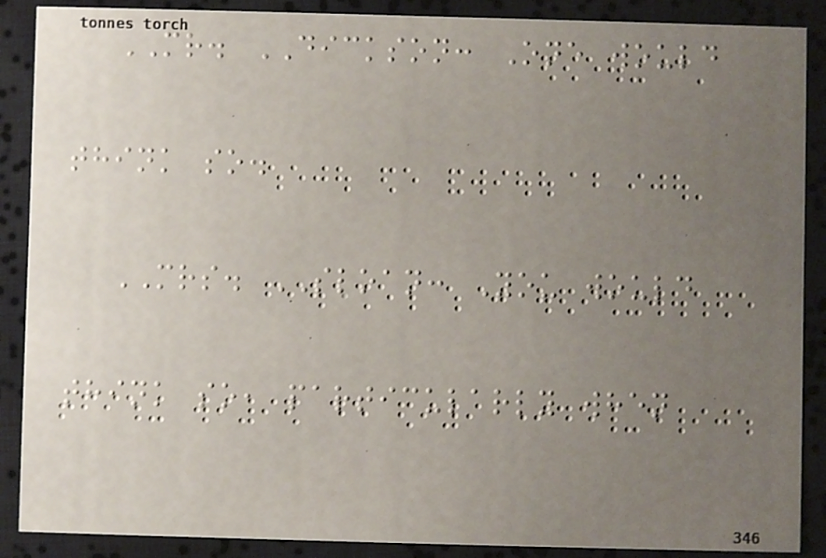MR. DICKSON: One would
think so.
MRS. SLOAN: You would
think so, particularly when
